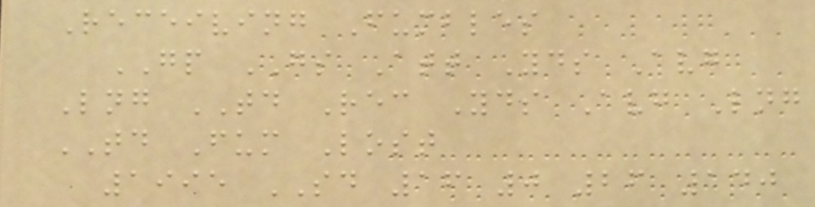Receiving Fumbles
GP GS Att Yds Avg
Lng TD Rec Yds Avg Lng
TD Fum Lost
1995 SD 16 0 26 140
